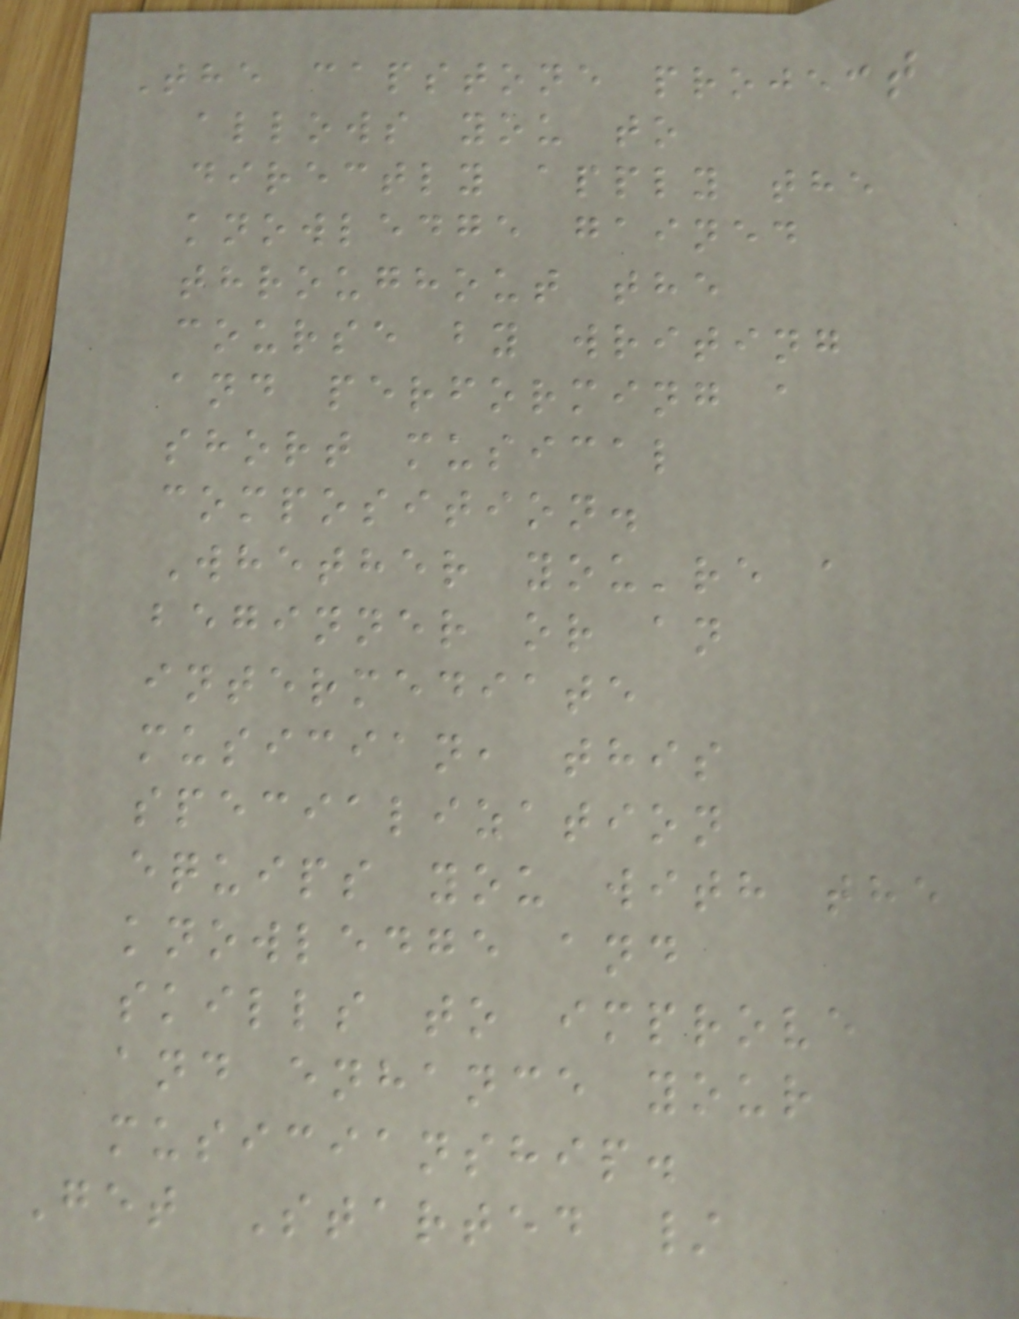The capstone project
allows you to
directly apply the
knowledge gained
throughout the
course by writing
and performing a
short musical
composition.
Whether you're a
beginner or an
intermediate
musician, this
specialization
equips you with the
knowledge and
skills to improve
and enhance your
musicianship.
Get Started /
